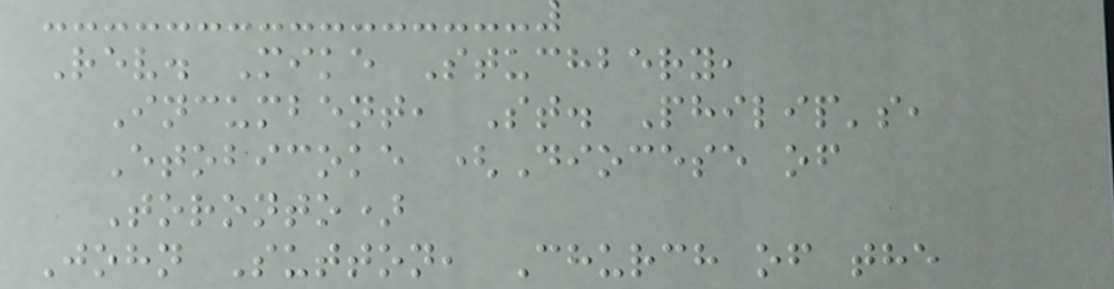Rev. Mike Stuchbery,
Incumbent, St. Philip's,
Etobicoke (Diocese of
Toronto)
John Sutton, Church of the
